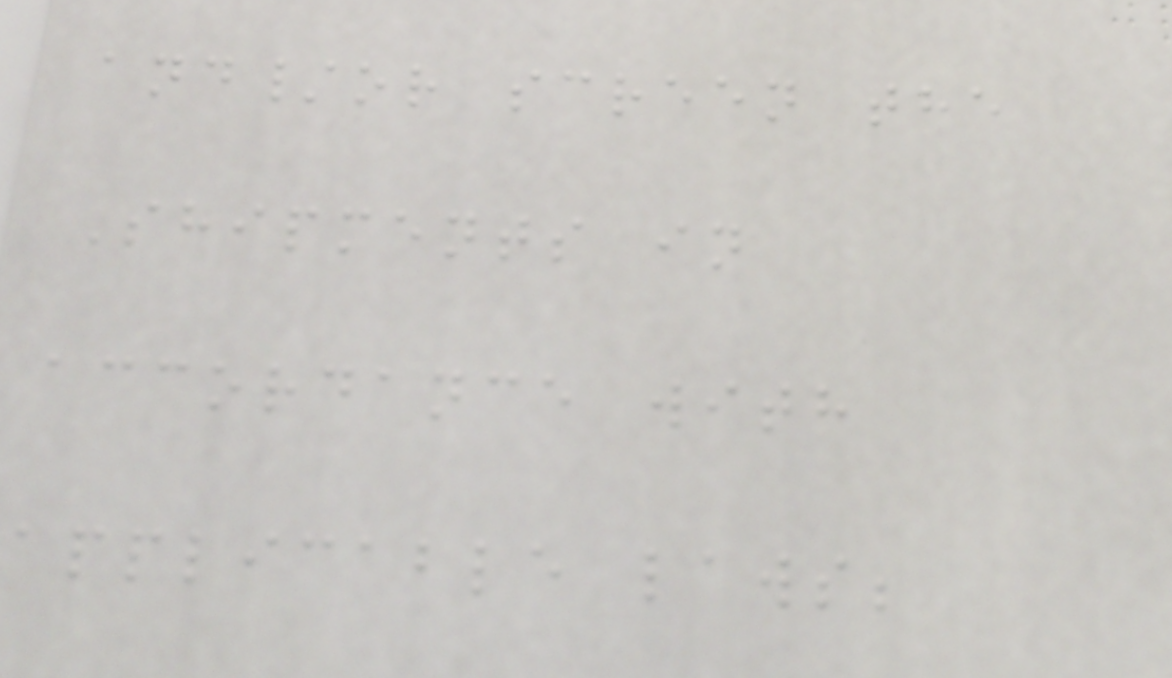and/or screen the
Shipments in
accordance with
applicable laws;
